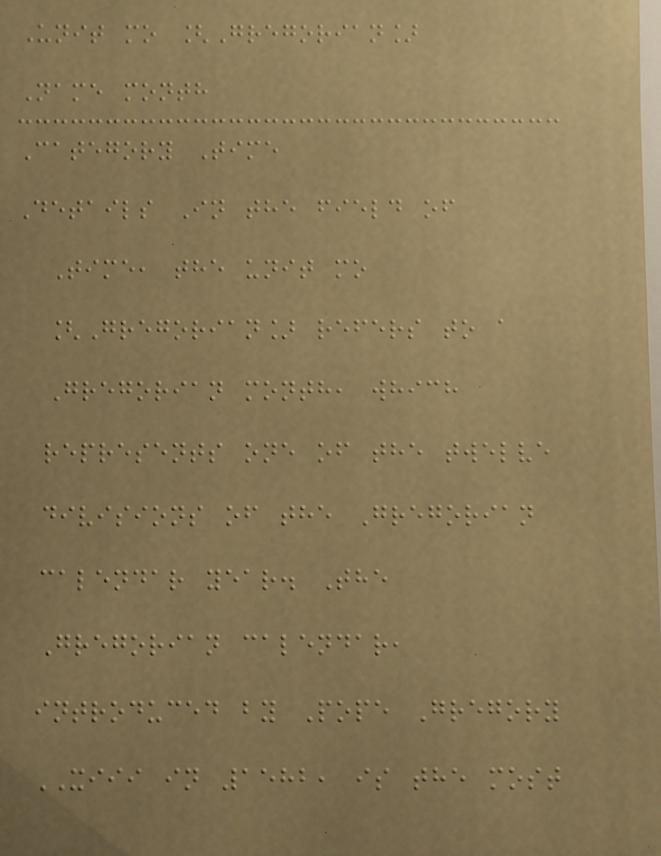Unit mo [Gregorian]
Name month
Category Time
Details In the field of
Time, the unit mo
[Gregorian] refers to a
Gregorian month, which
represents one of the twelve
divisions of the Gregorian
calendar year. The
Gregorian calendar,
introduced by Pope Gregory
XIII in 1582, is the most
